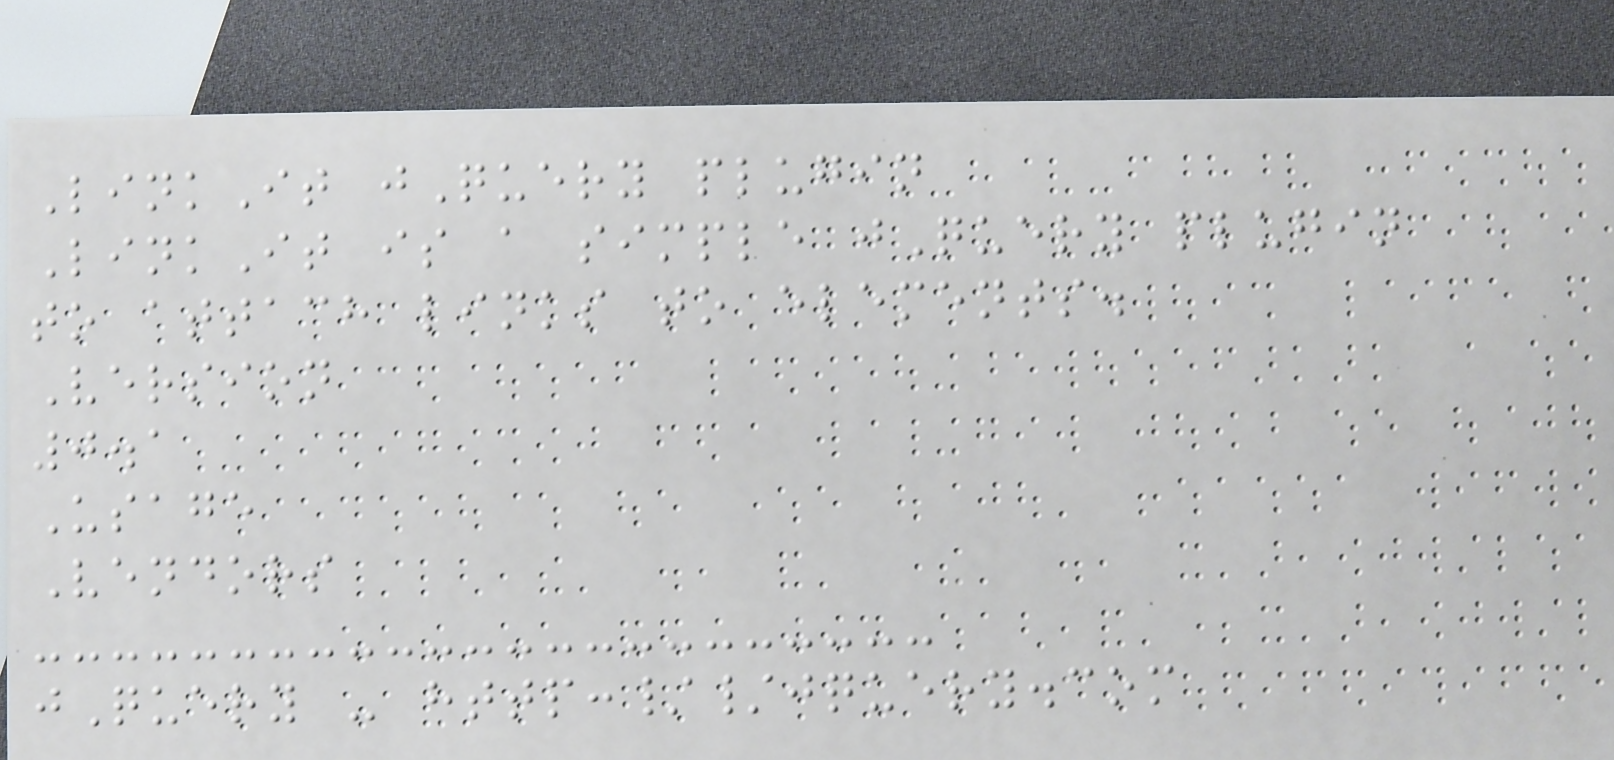LinkIt jQuery plugin
LinkIt is a simple jQuery plugin
to attach links to elements.
Version
0.1
Usage
Vendors
jQuery - http://jquery.com
